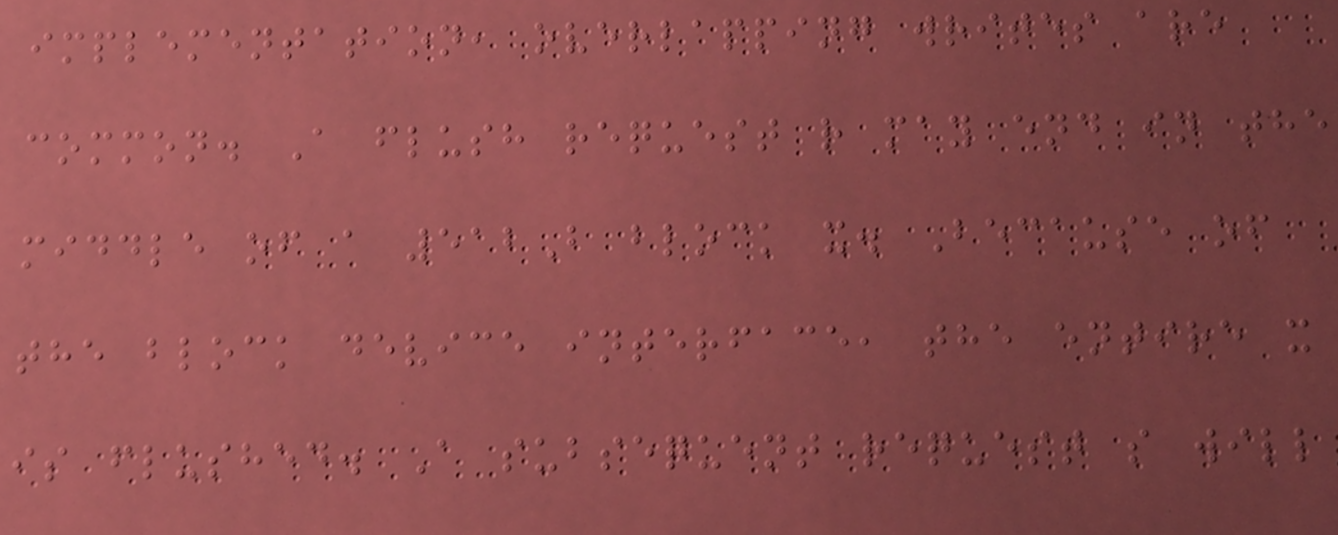implementation, overlapping writes are
common. A flush request r may end in the
middle of a 512B block x. Because of
the block device interface, the entire x
is flushed. A subsequent request s will
